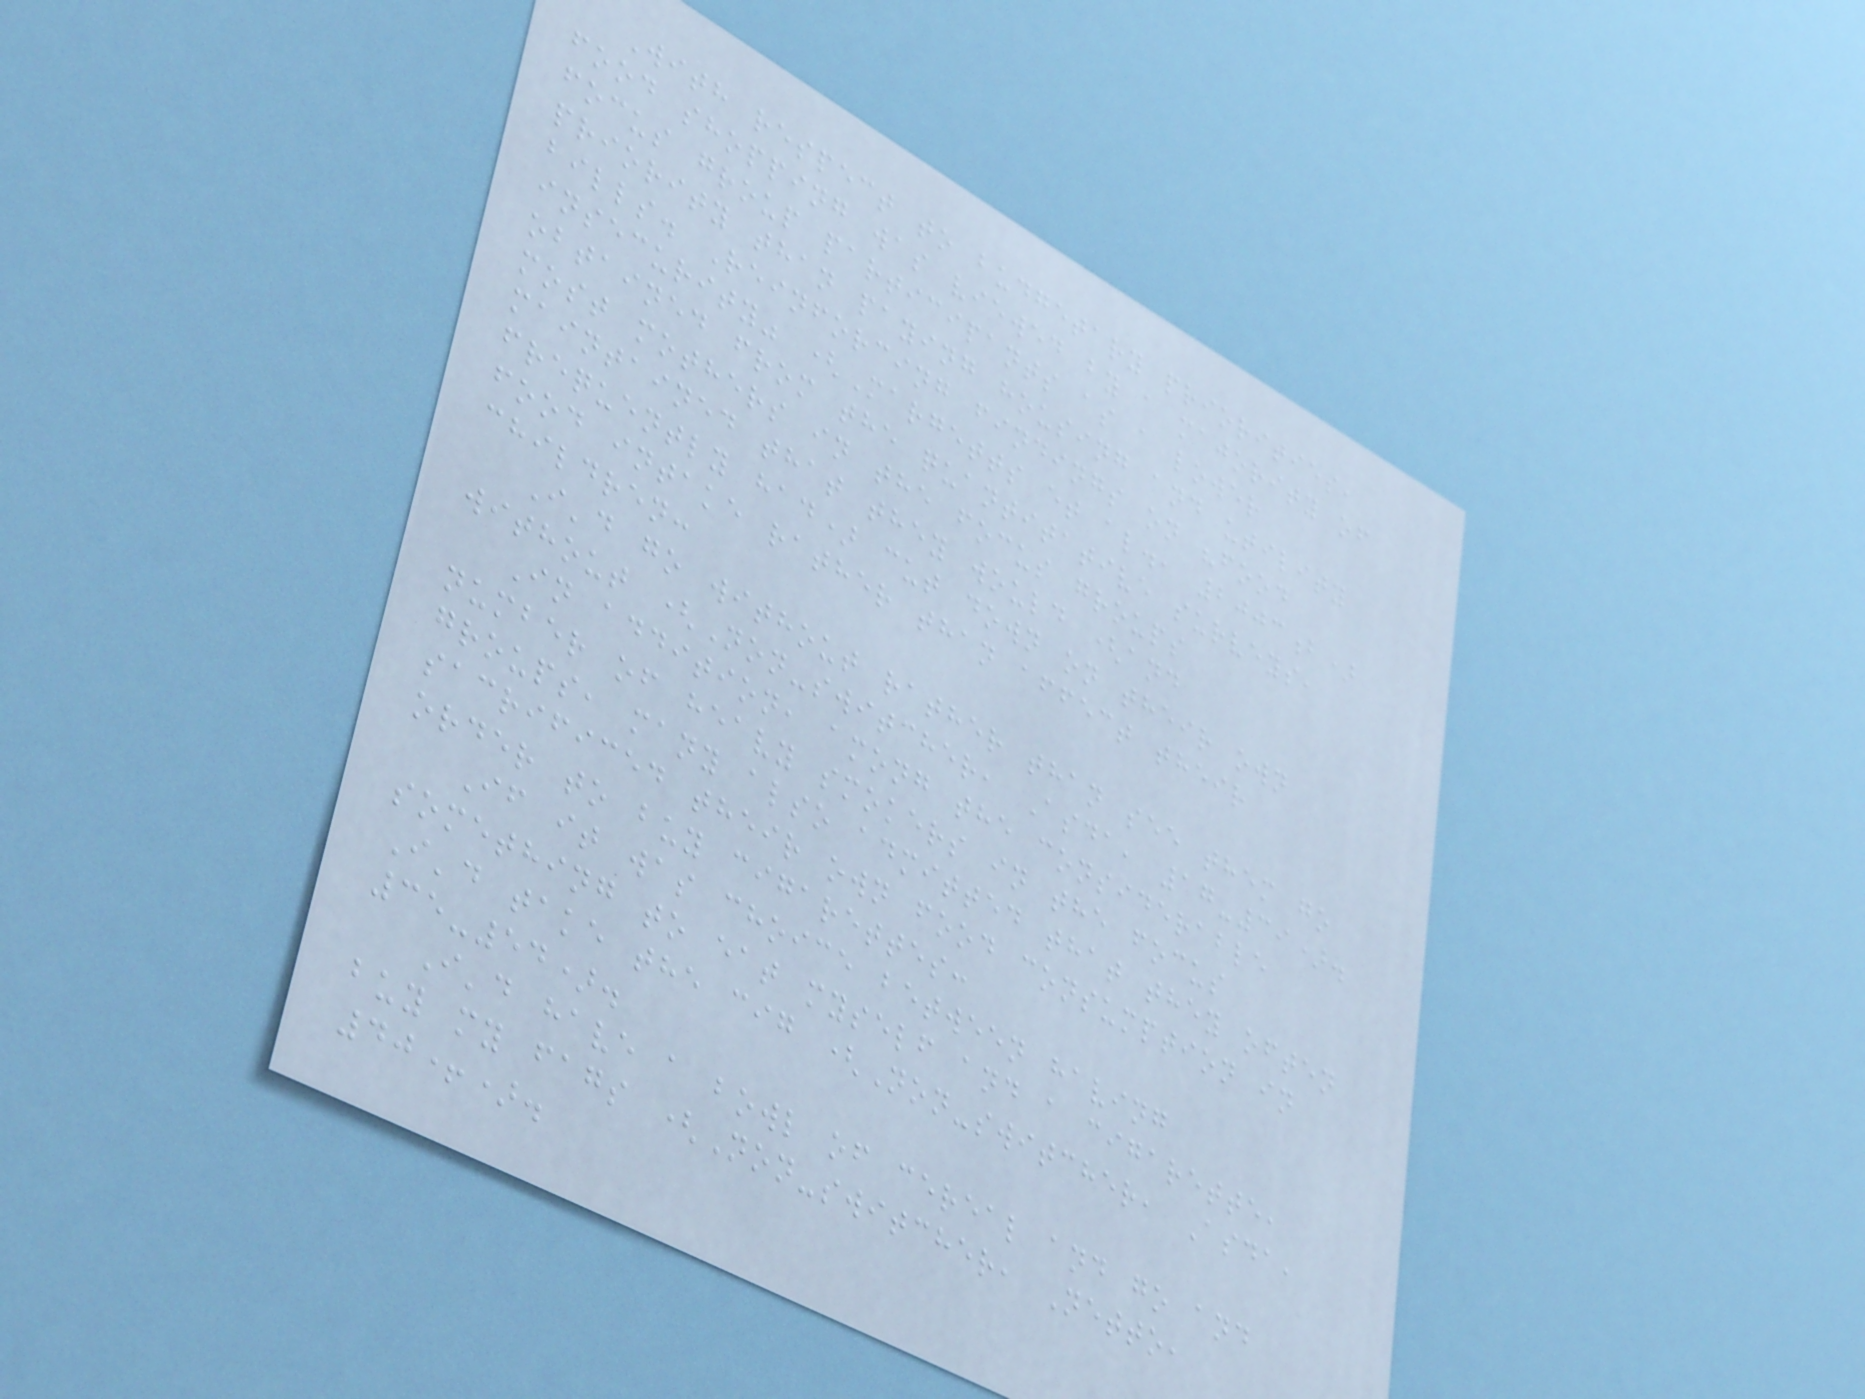With respect to budgetary priorities,
food shopping was viewed by a majority of
focus group participants as a lower
priority than paying housing and utility
bills. Reinforcing findings on "food
insecurity" (Margetts et al., 2003b)
obtained from the quantitative surveys,
most mothers in the focus groups
maintained that they would (and
frequently had) cut down on their own
food intake rather than affect their
children:
I'd go without rather than see them go
without (Non-switcher, Asda, 17-39).
In addition, among the considerable
number of heavy smokers in the focus
groups, many also admitted that they often
sacrificed their own food consumption in
order to buy cigarettes:
If it was choice between having
something to eat myself and a cigarette,
I'd take the cig (Non-switcher, Asda,
35-54).
I'd have a bowl of cereal and go and
buy my fags (Non-switcher, Netto,
40+).
